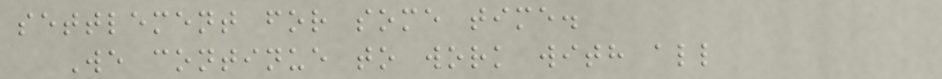settlement for some time.
We continue to work with all
